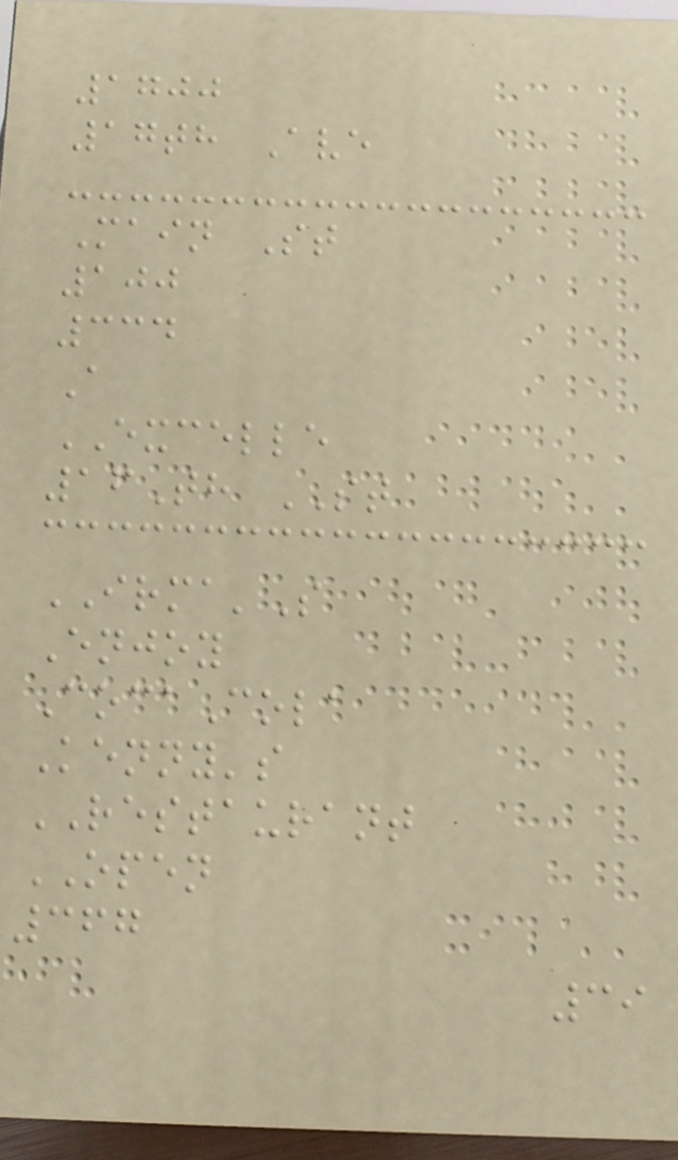1700
17th Ave
Main St
100
334
A
EXCELLE
16Th ST
IRMA'S
Enjoy
CocaCola
Kenny's
RESTAURANT
OPEN
367
39
